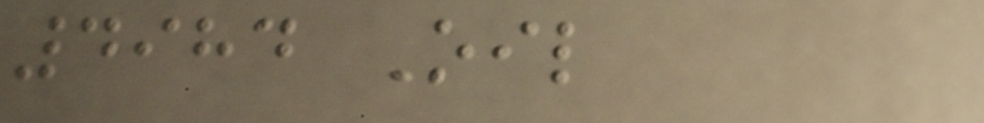4984 Oil
